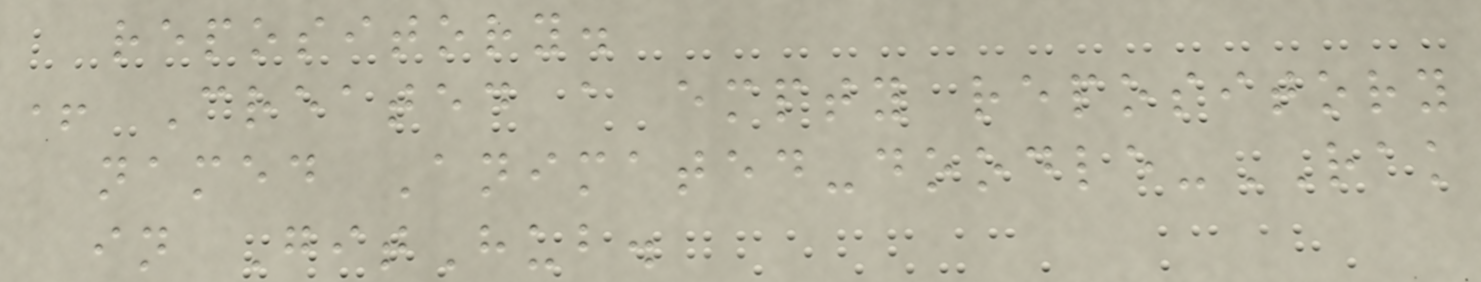repository.
+ Created a empty repository
named Animated-doodle-RAK
in GitHub.
